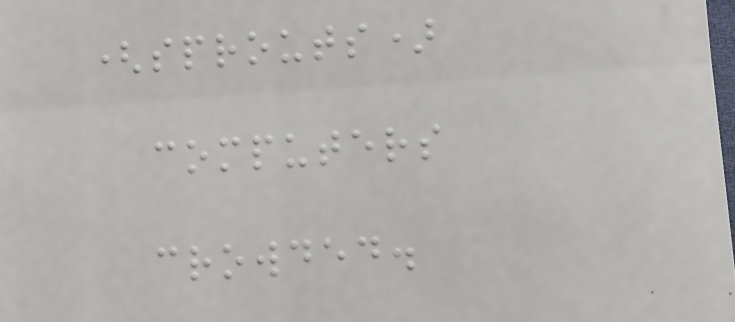(sprouts)
computers
crowded.
